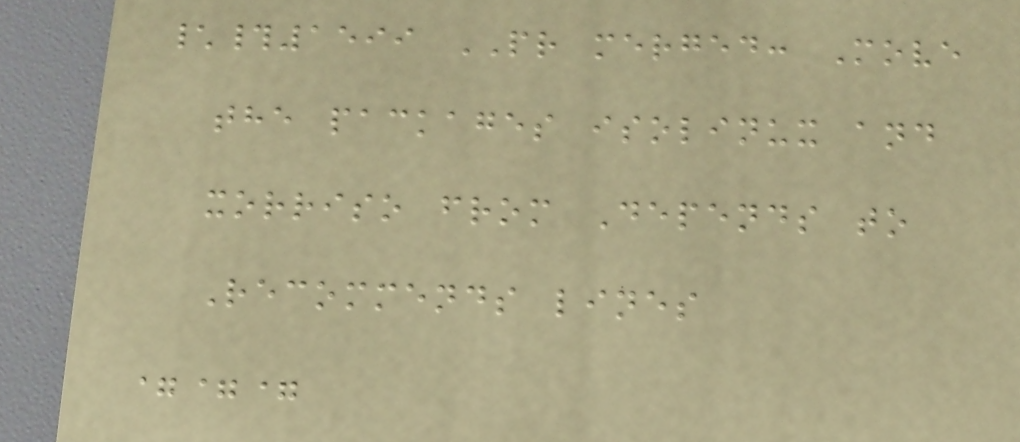\#1599 PR merged: Move
the packages isolinux and
xorriso from Depends to
Recommends lines
===
